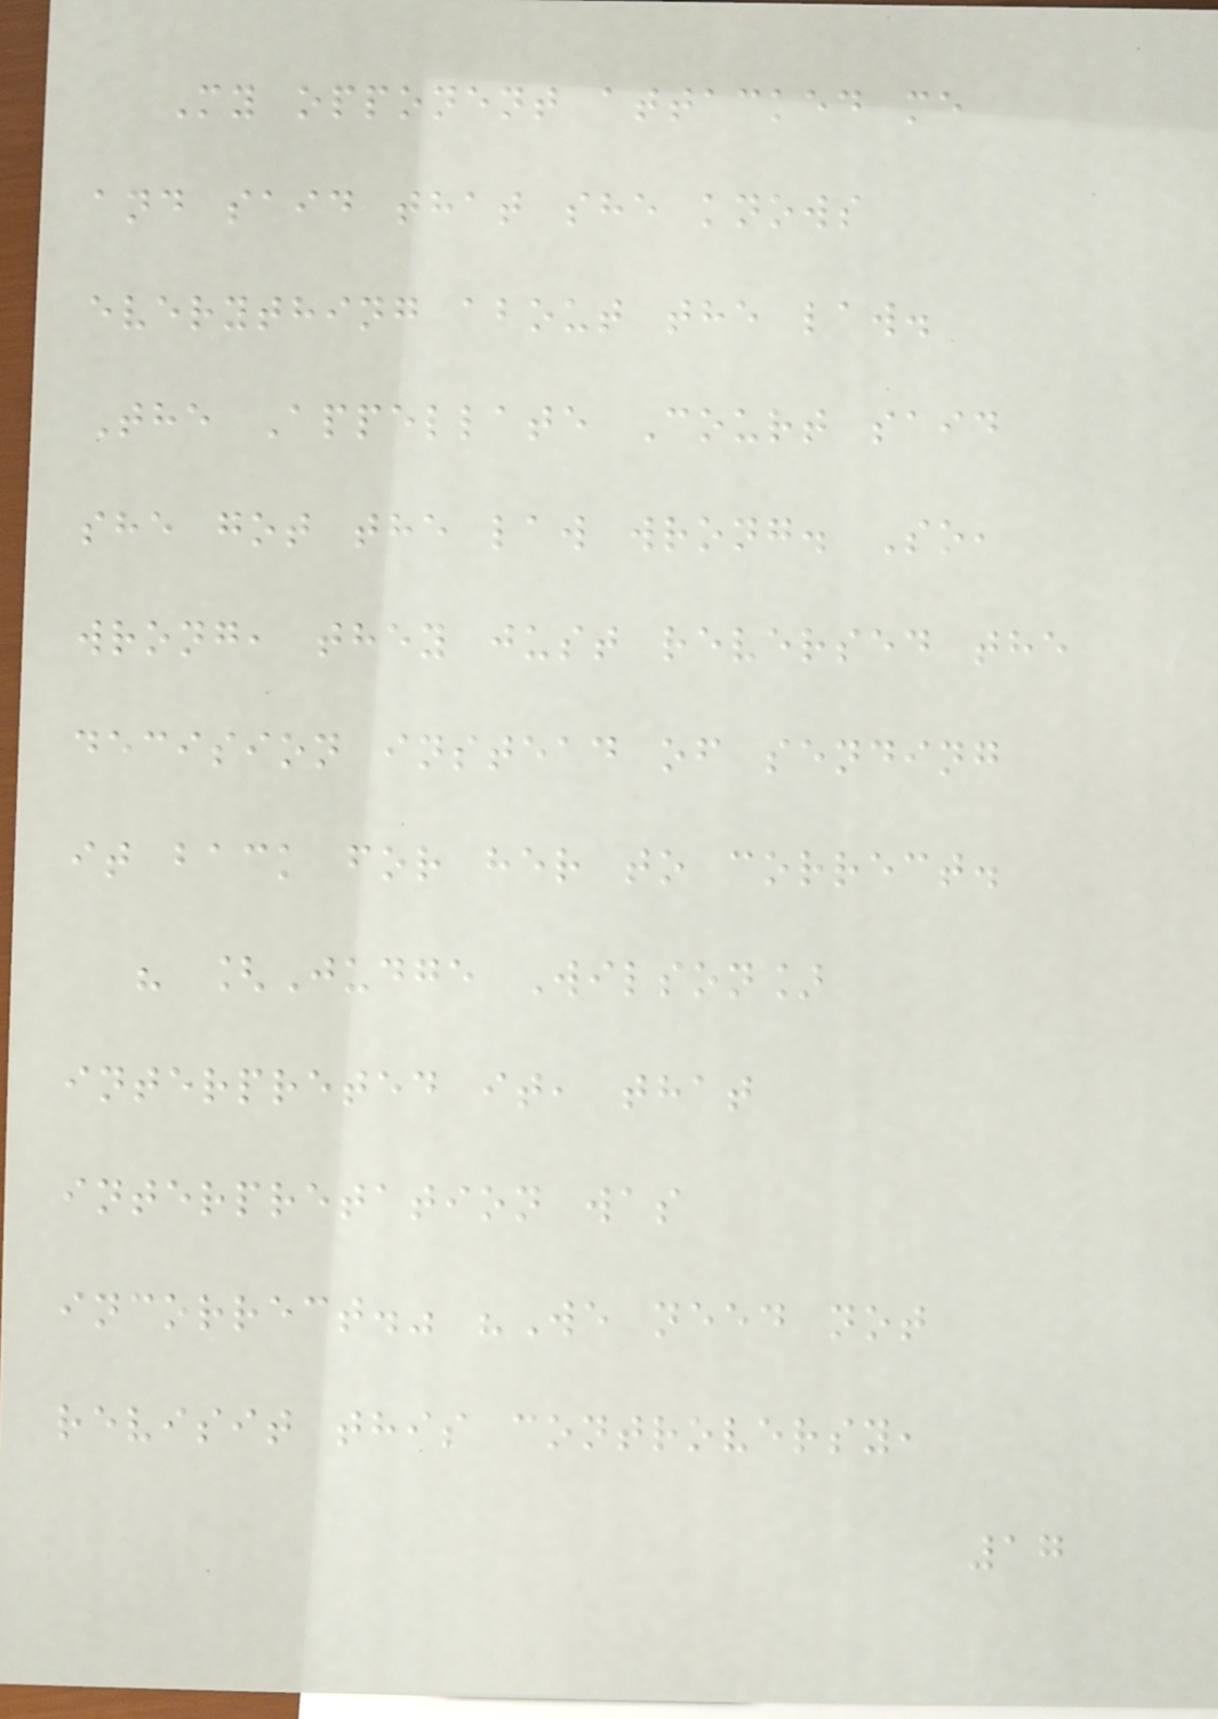My opponent attacked me
and said that she knows
everything about the law.
The Appellate Court said
she got the law wrong. So,
wrong, they just reversed the
decision instead of sending
it back for her to correct.
" [Judge Wilson]
interpreted it, that
interpretation was
incorrect." "We need not
revisit this controversy,
17
